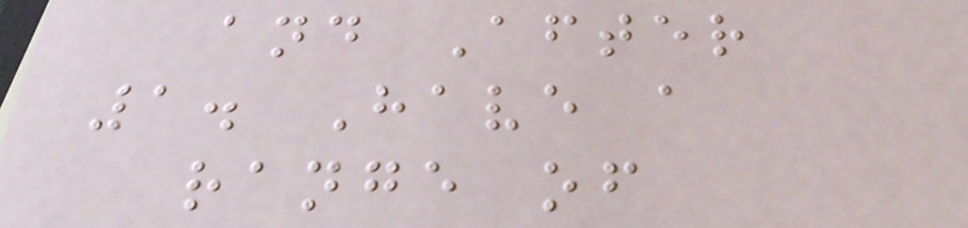and After
1. Have a
range of
